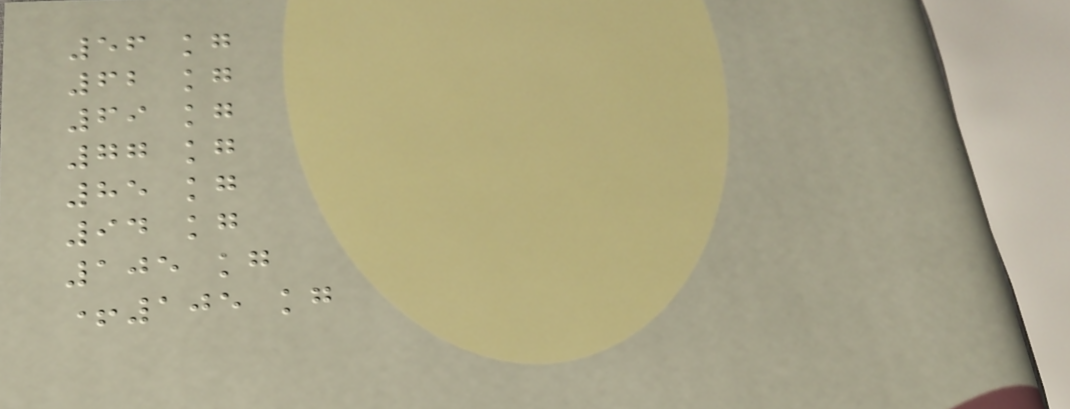56 kg
62 kg
69 kg
77 kg
85 kg
94 kg
105 kg
+105 kg
